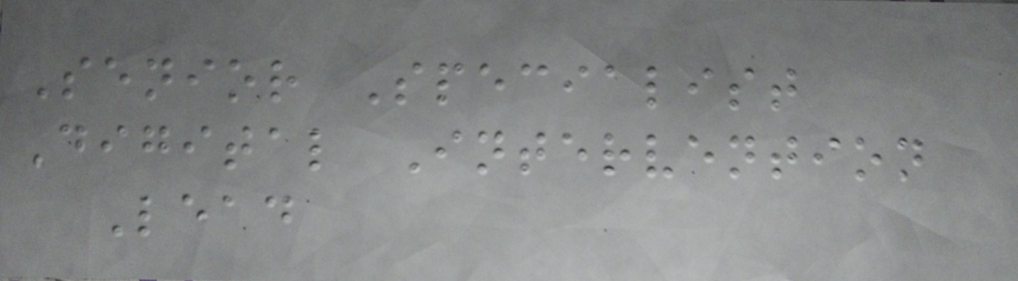Senior Specialist
Digital Intervention
Lead
